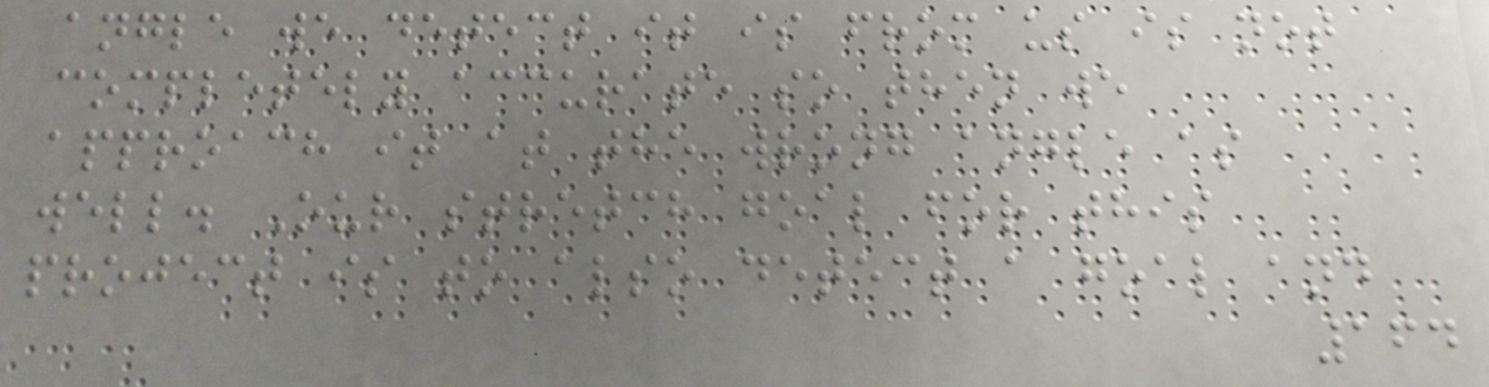angle we detect it is from us is not
completely accurate so then we
approach it at the wrong angle as
well. Our stretch goal for this
project is to also detect a goal and
164
